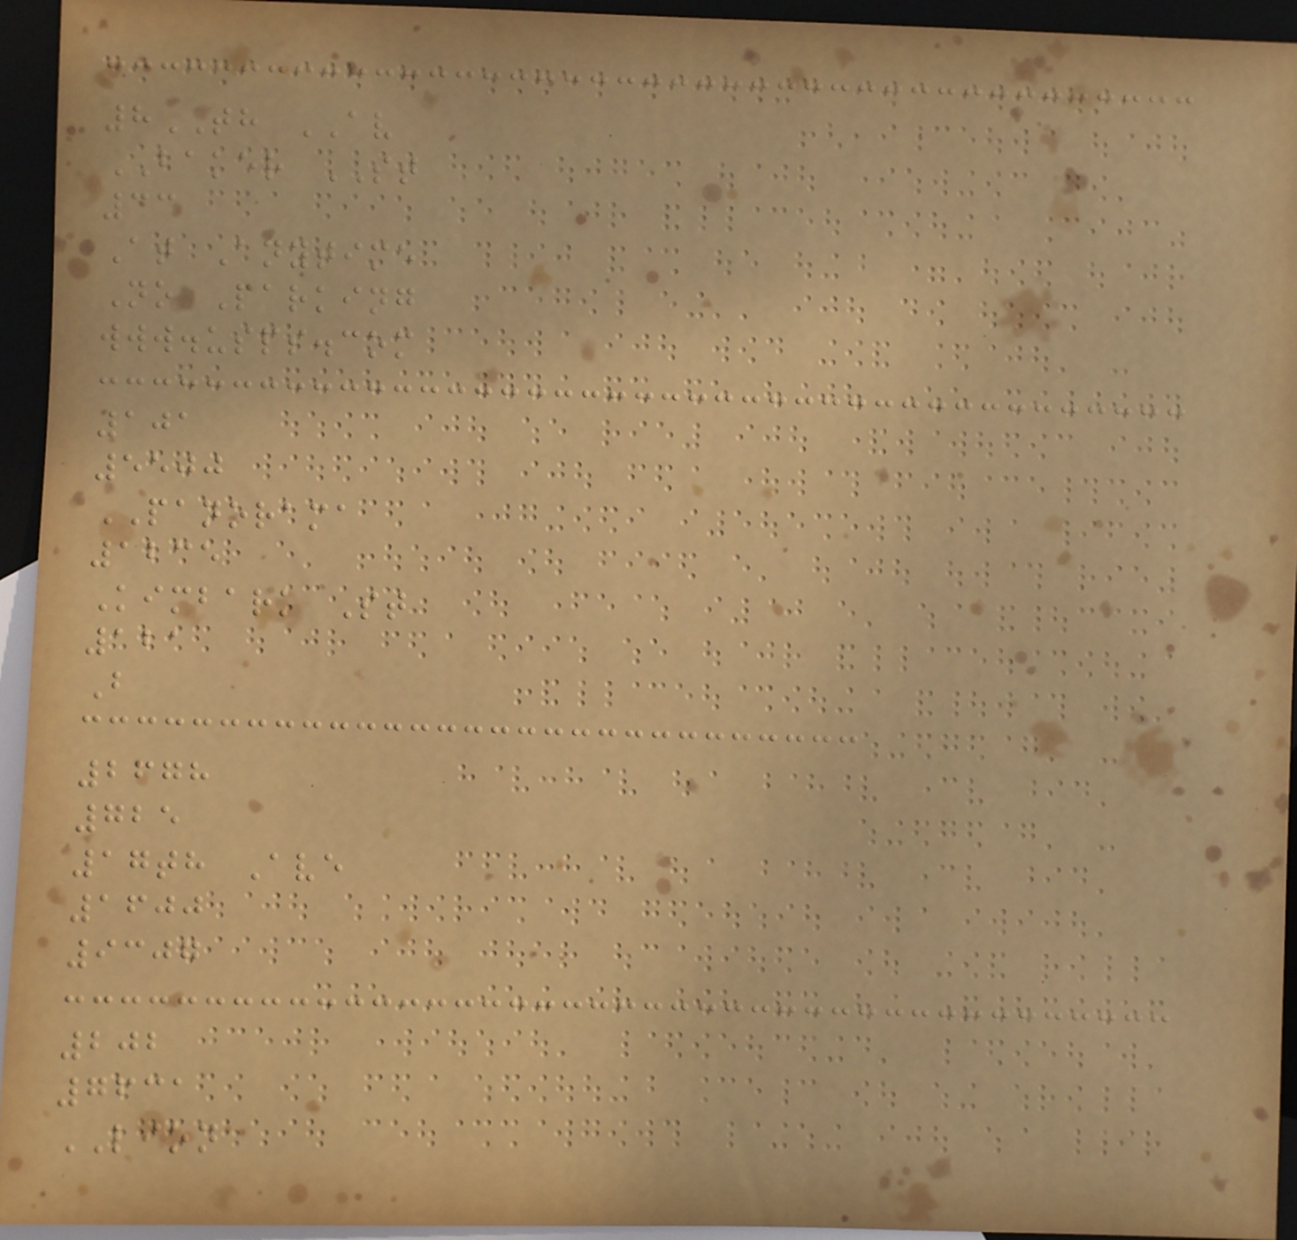8TH AV
BAKER ST
33
At Anytime
No Parking
www.usps.com
101
5500
PANORAMA
1235
Kimbark St
121
B
2678
725
17th Ave
1600
9307
202
7631
LION
